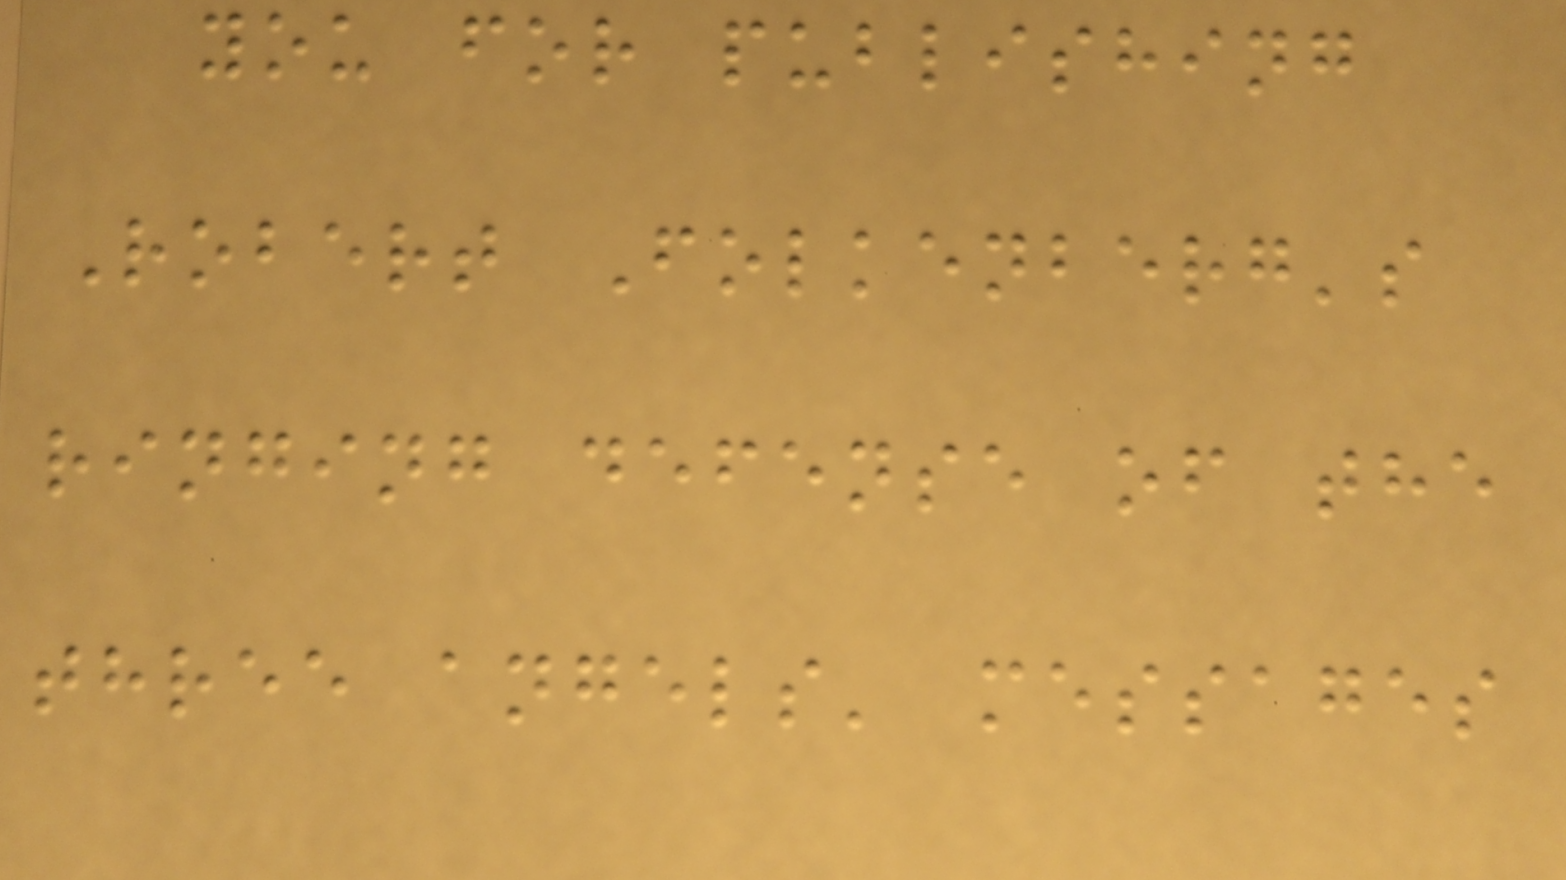you for publishing
Robert Folkenberg's
ringing defense of the
three angels' messages
